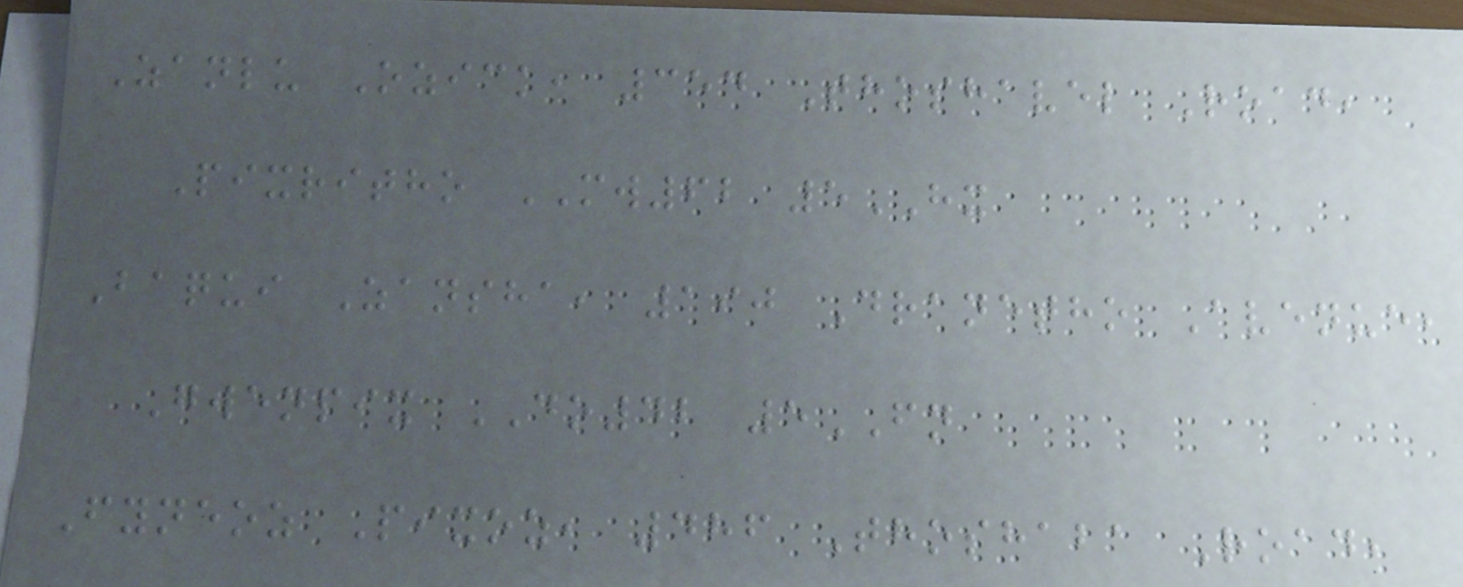Zanlu Ozick, 354 Thoshavel Road,
Pixritho MW62 5HX
Baqui Zansha, 190 Dranetho Avenue,
Gwenpix DO42 5FN
Fyneoz Pixoz, 486 Thoshaba Road,
